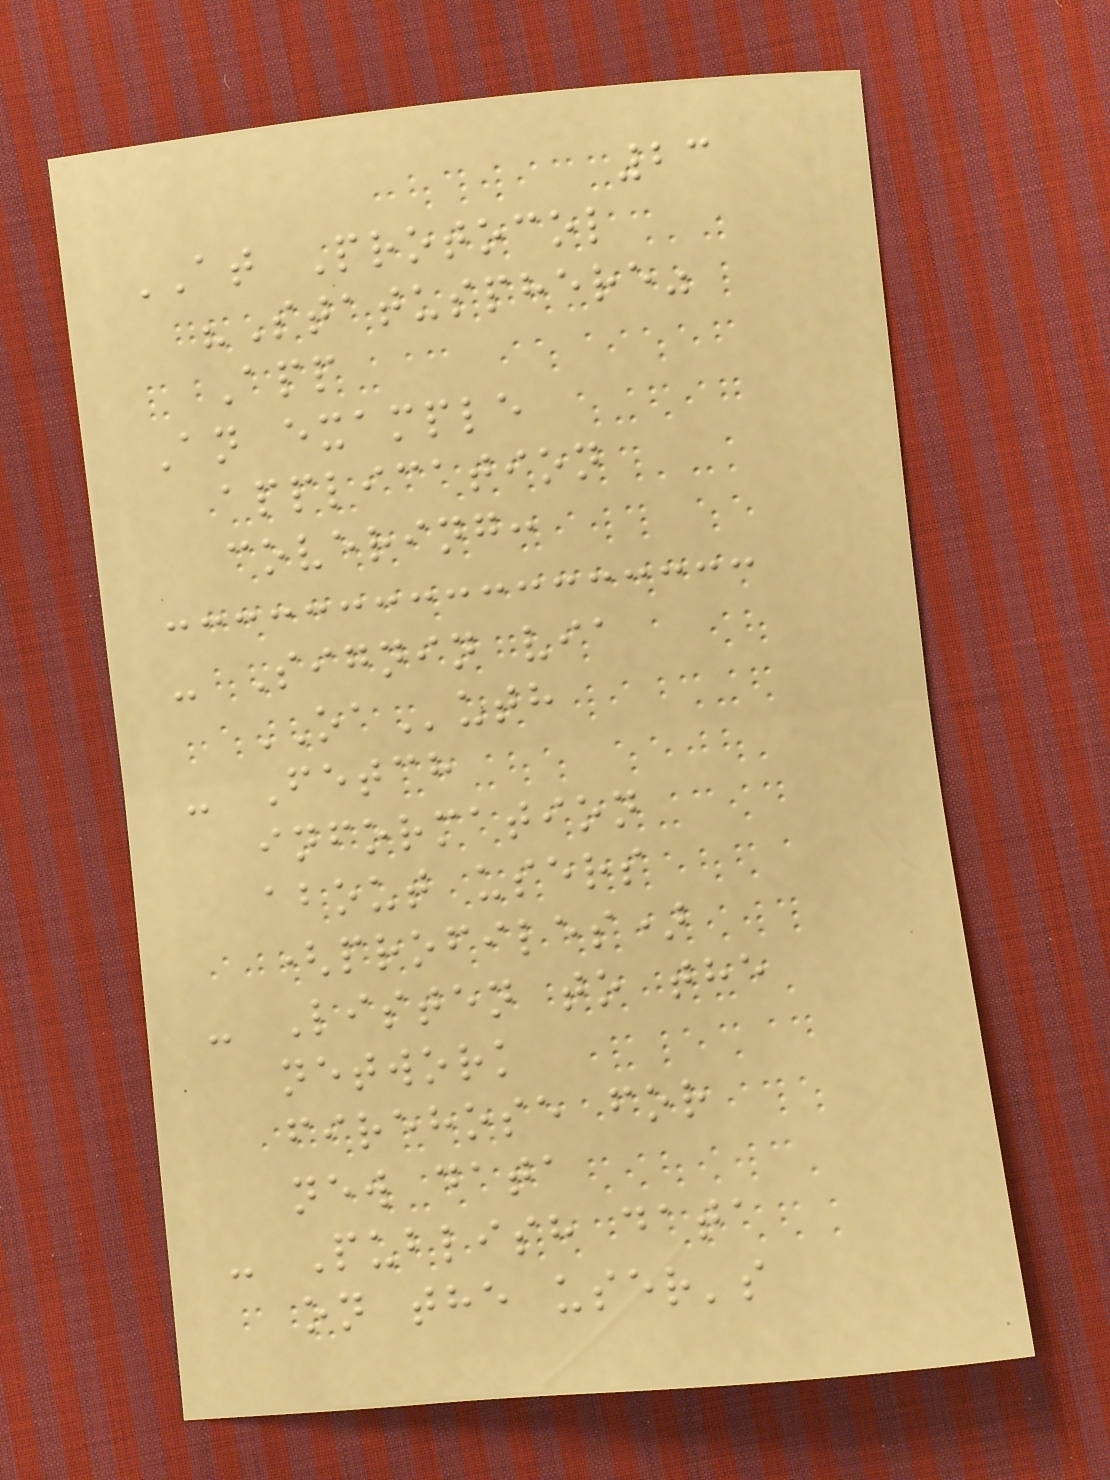23
AT Protocol
"Statusphere"
App
An example
application
covering:
- Signin via
OAuth
- Fetch
information
about users
(profiles)
- Listen to the
network
firehose for
new data
- Publish data
on the user's
